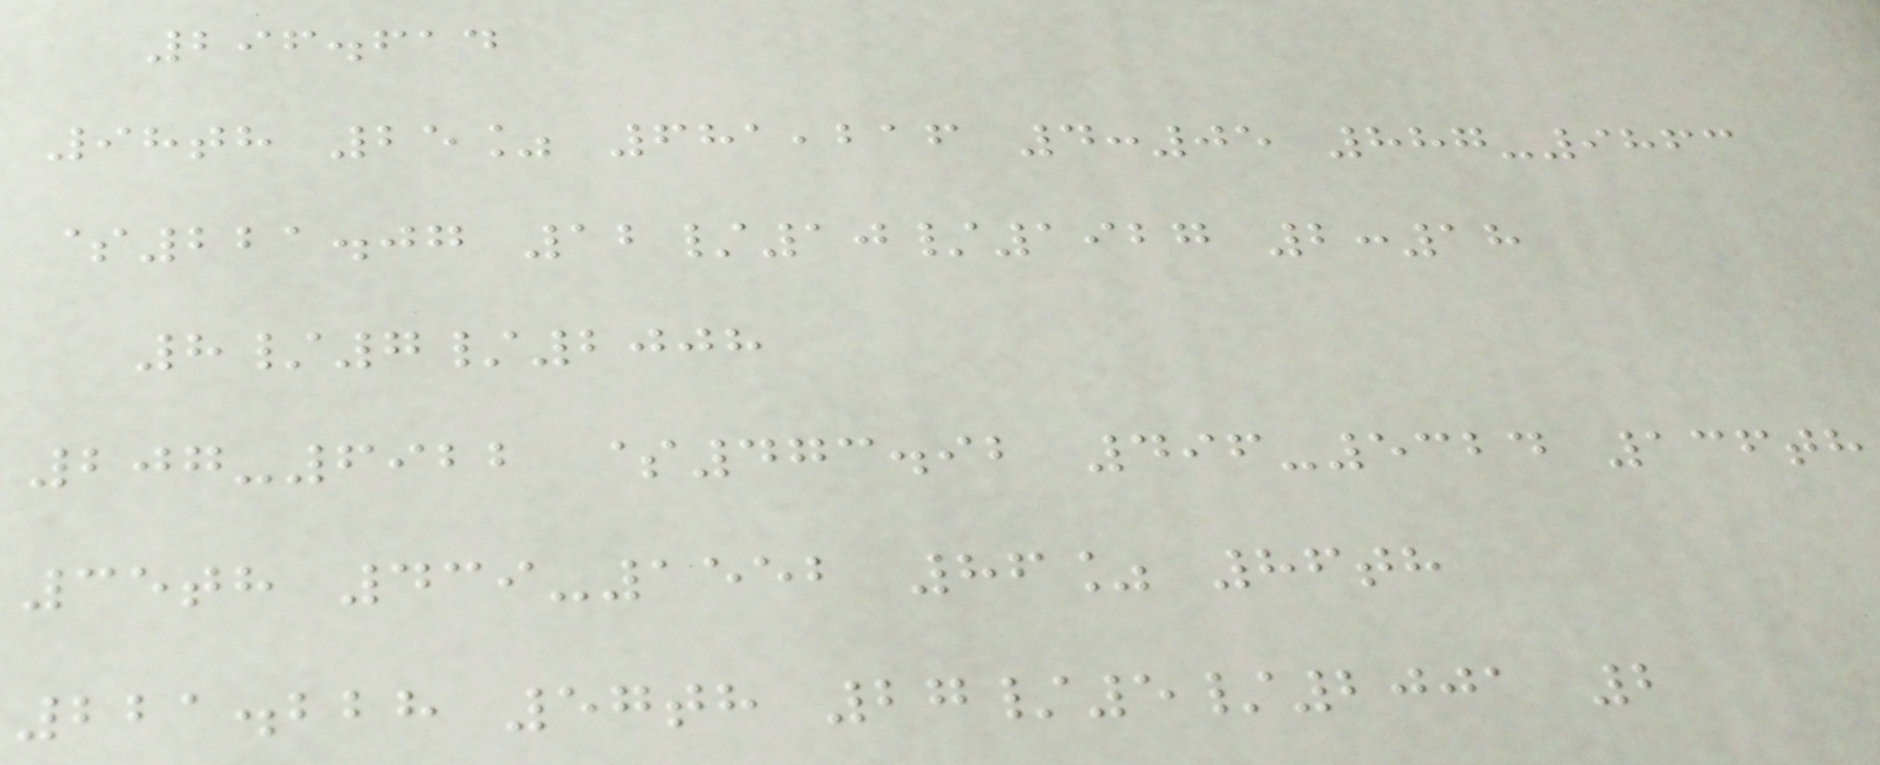296.614
98th 25% 681,216 4:05 887-9863
$221.07 12/10/1927 2:18
8/7/2008
207-6922 $473.92 496-5324 136th
35th 439-1552 86% 86th
221.228 57th 27/5/2001 2
